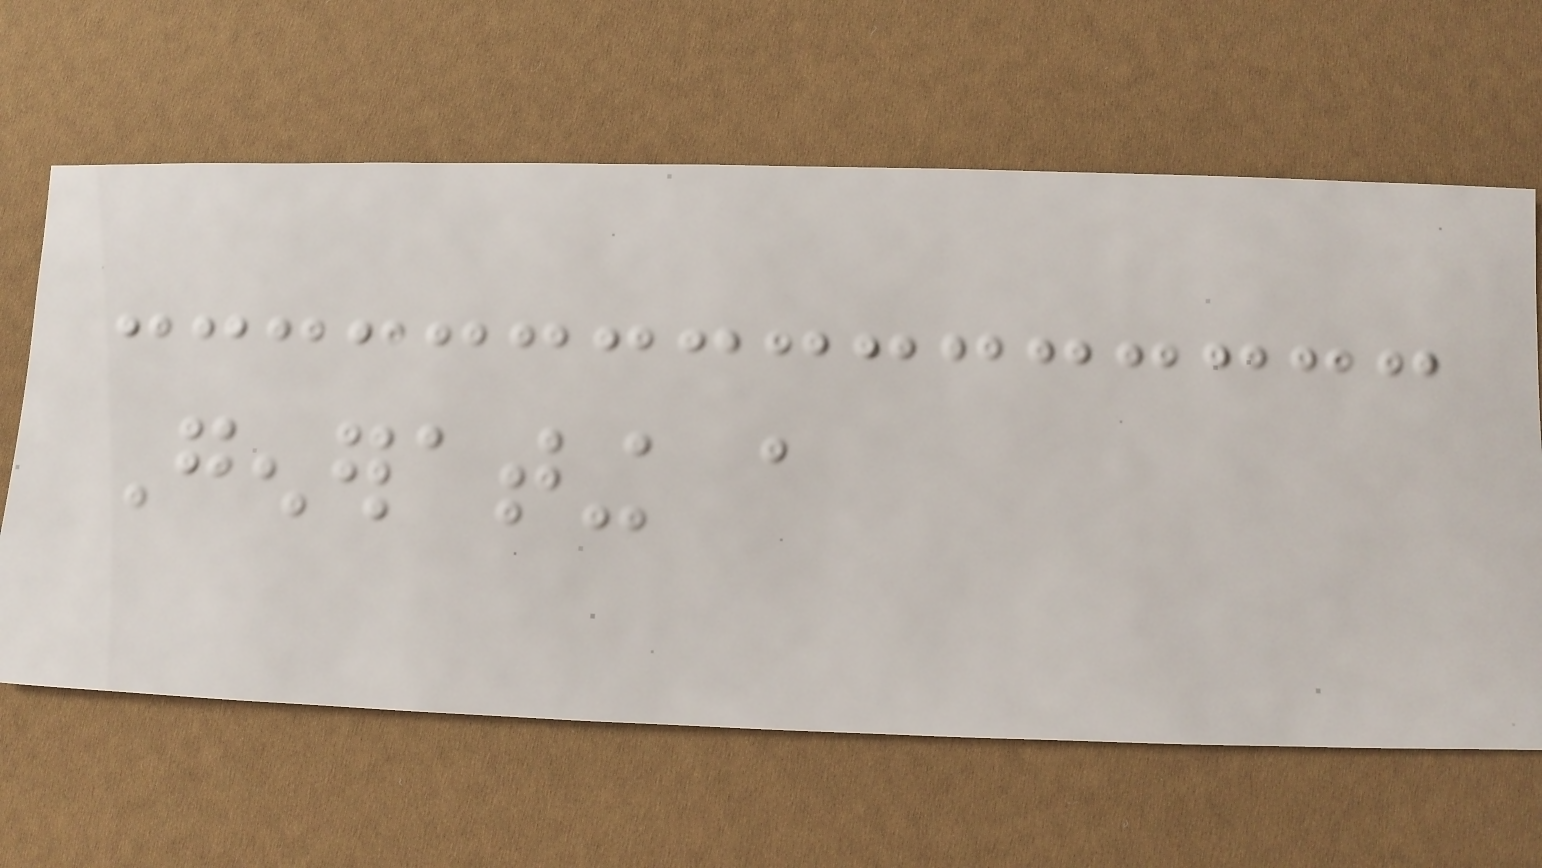Generating a
